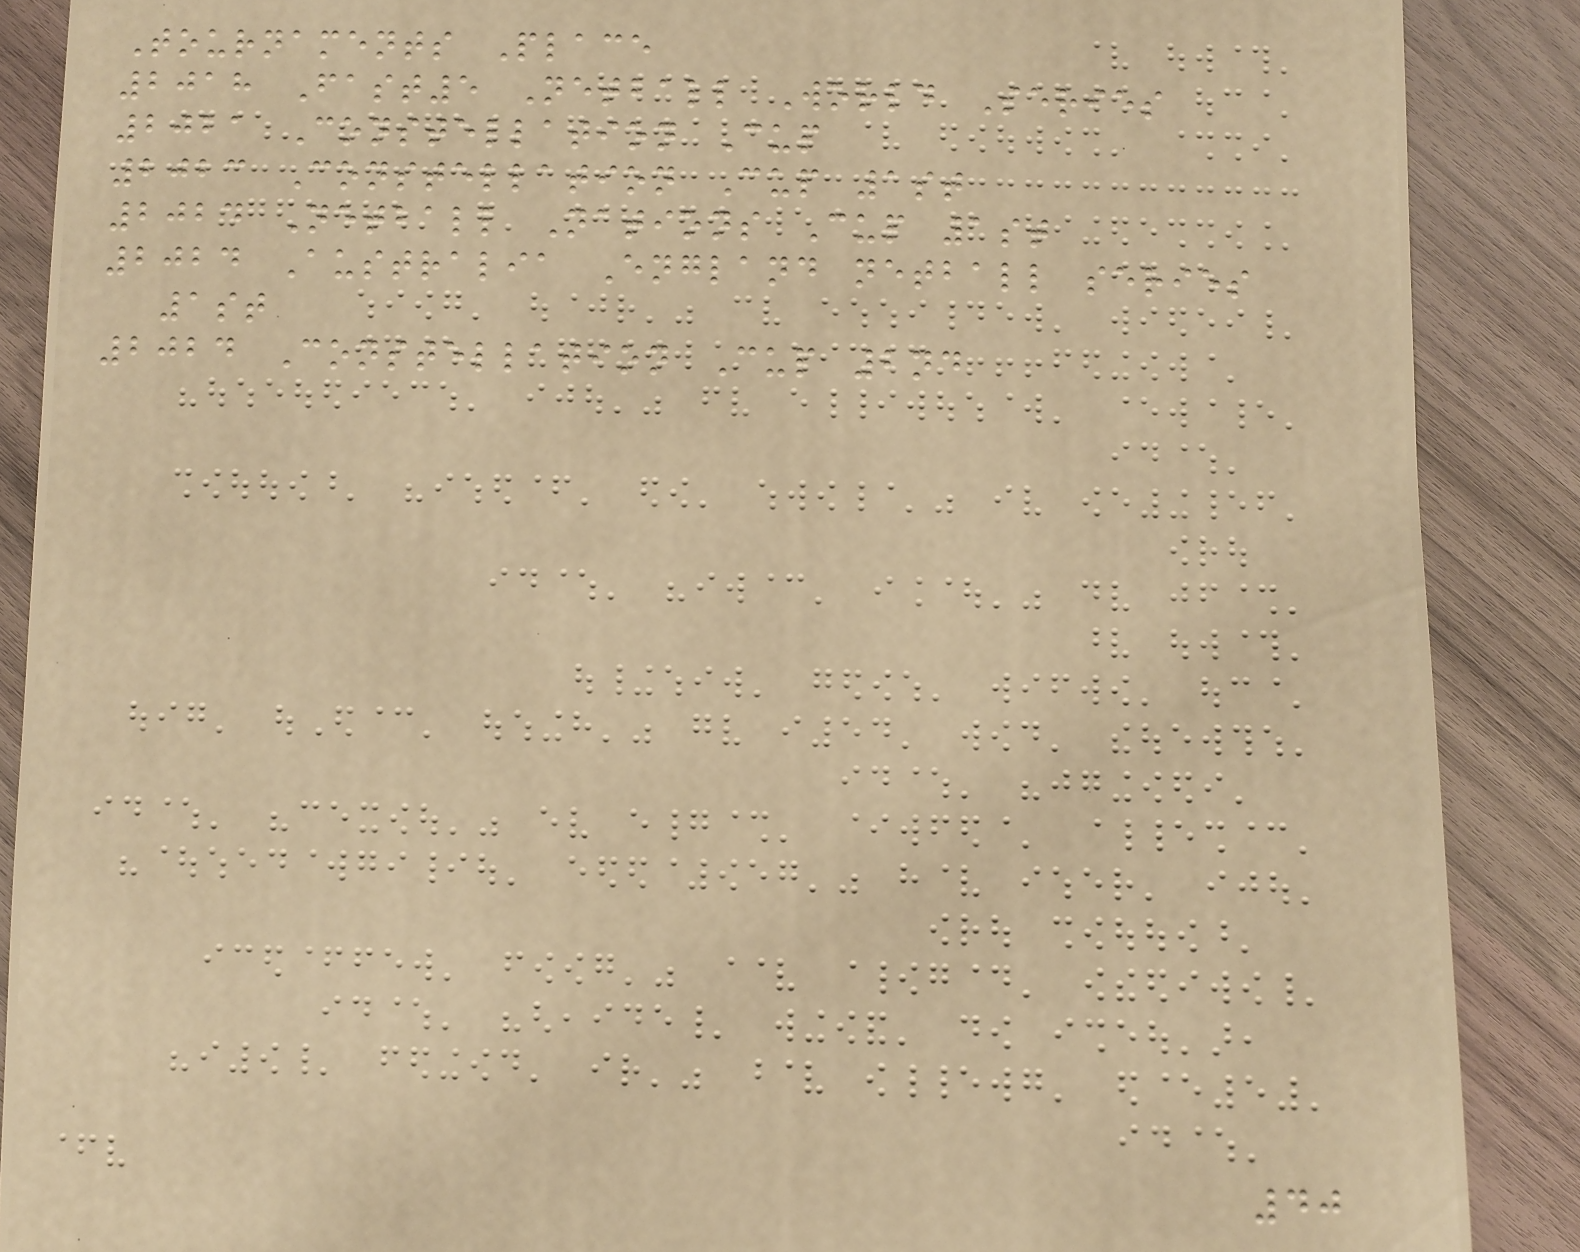Tournaments Place
2018 Fast5 Netball World Series
2021 Constellation Cup
2023 Constellation Cup 1st
2024 Netball Nations Cup 1st
2024 Australia England netball series
1st
2024 Constellation Cup 2nd
40
